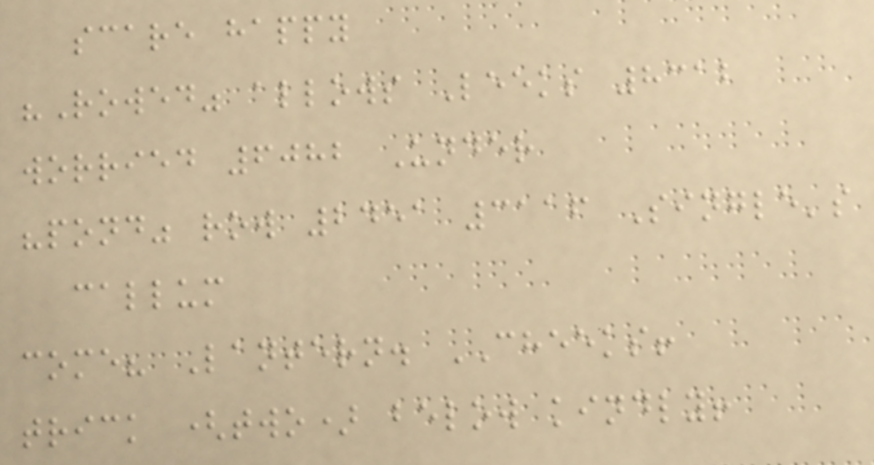scare happy
"Rowed" allows Leeks 8312
worried 6082 Under
"pond" row 2451 3116 Single's
callum
come? Lantern. CHEEKS!
trick (two) below kindly!
